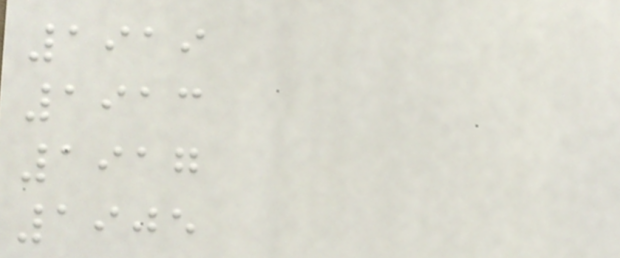1919
1913
1917
1905
